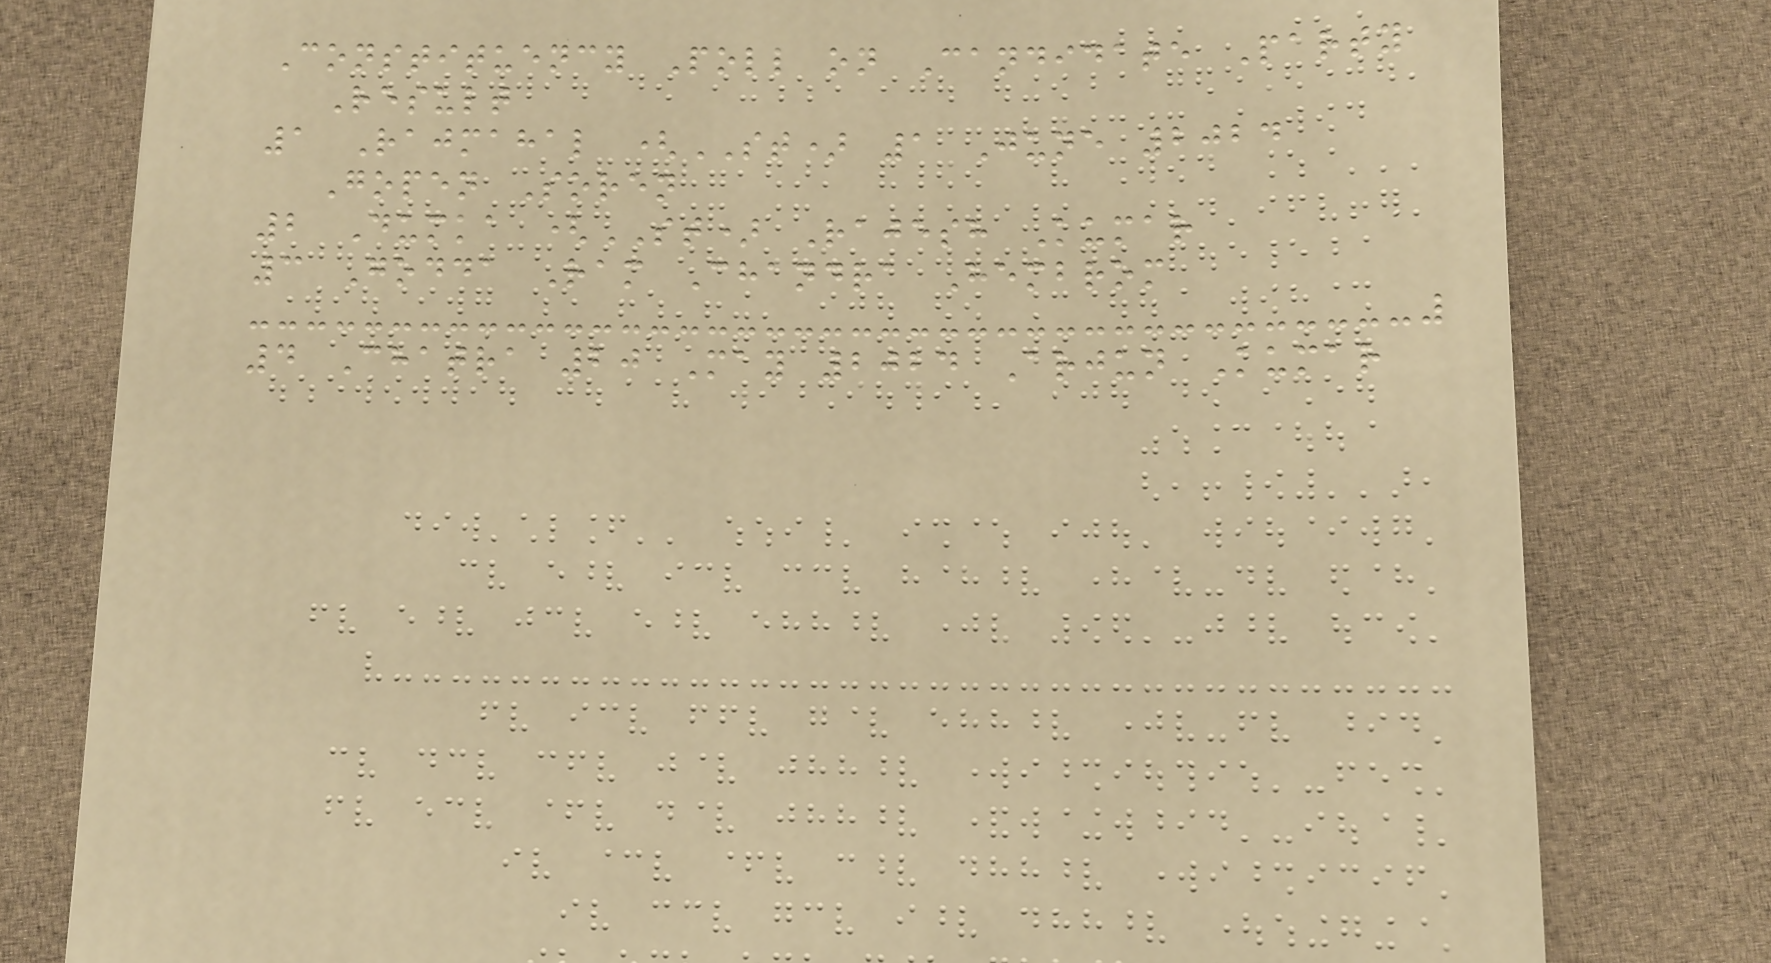Constituency Poll on Candidate Party
Result
1 Rajmahal (ST) 1 June 2024
Gopen Soren
2 Dumka (ST) Rajesh Kumar
3 Godda Ram Chandra Hembrom
4 Chatra 20 May 2024 Arjun Kumar
